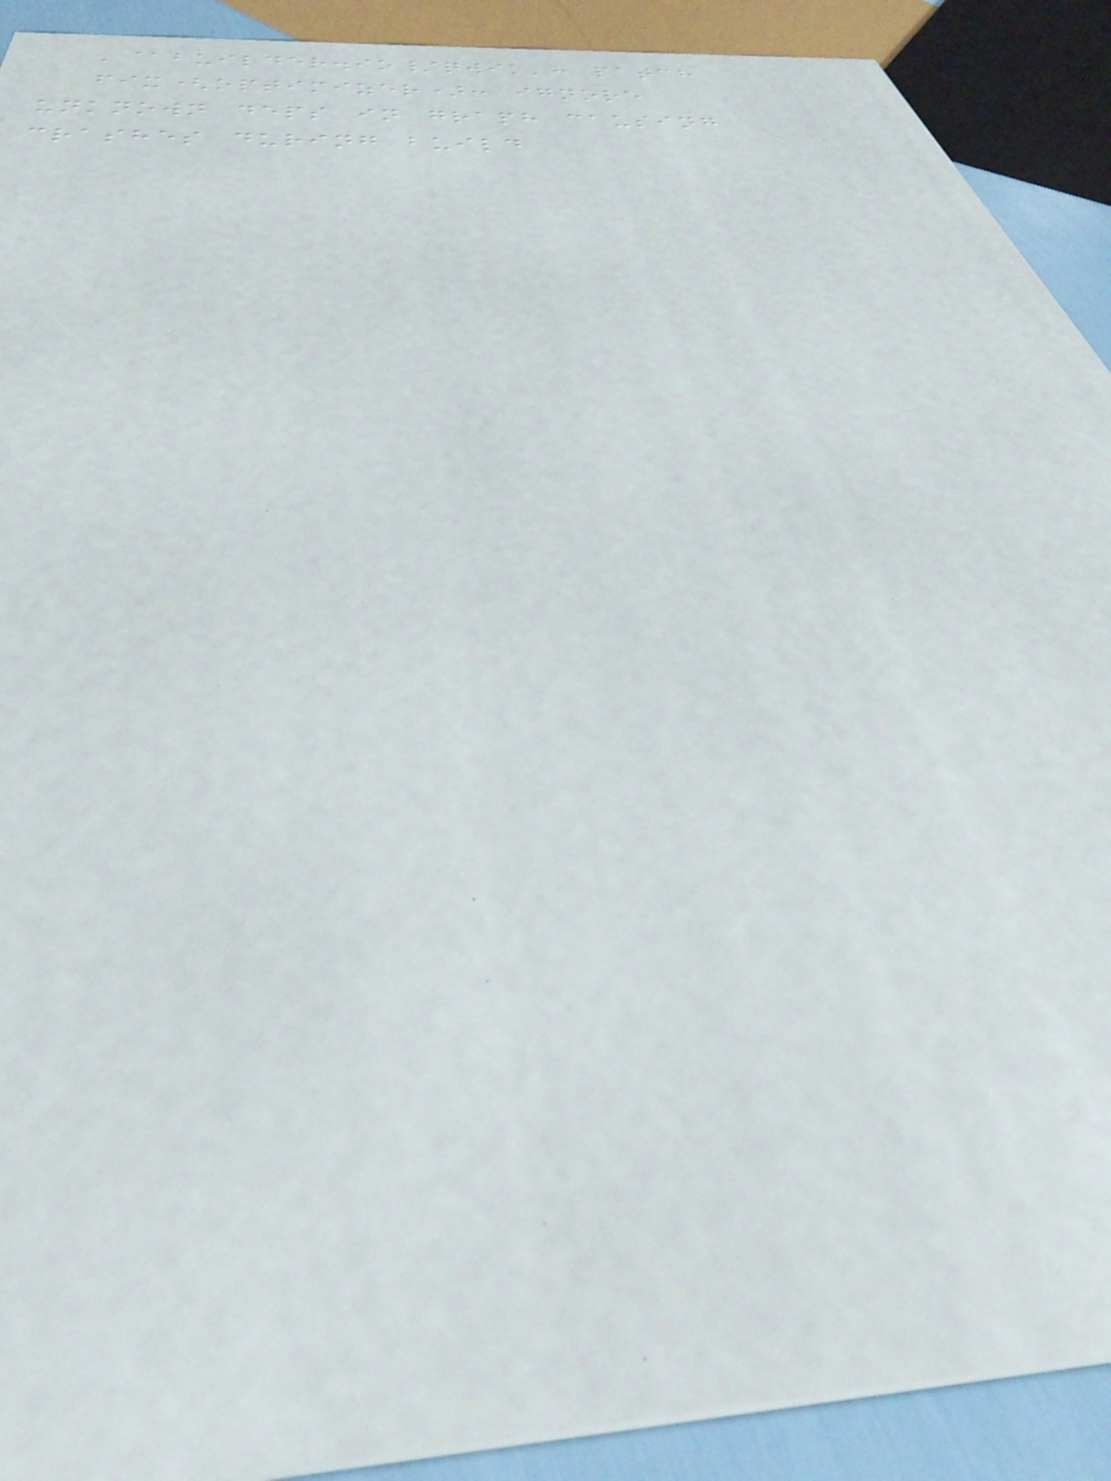'@builder.io/qwik': patch
fix(optimizer): ignore
unknown deps in graph causing
crashes during build
